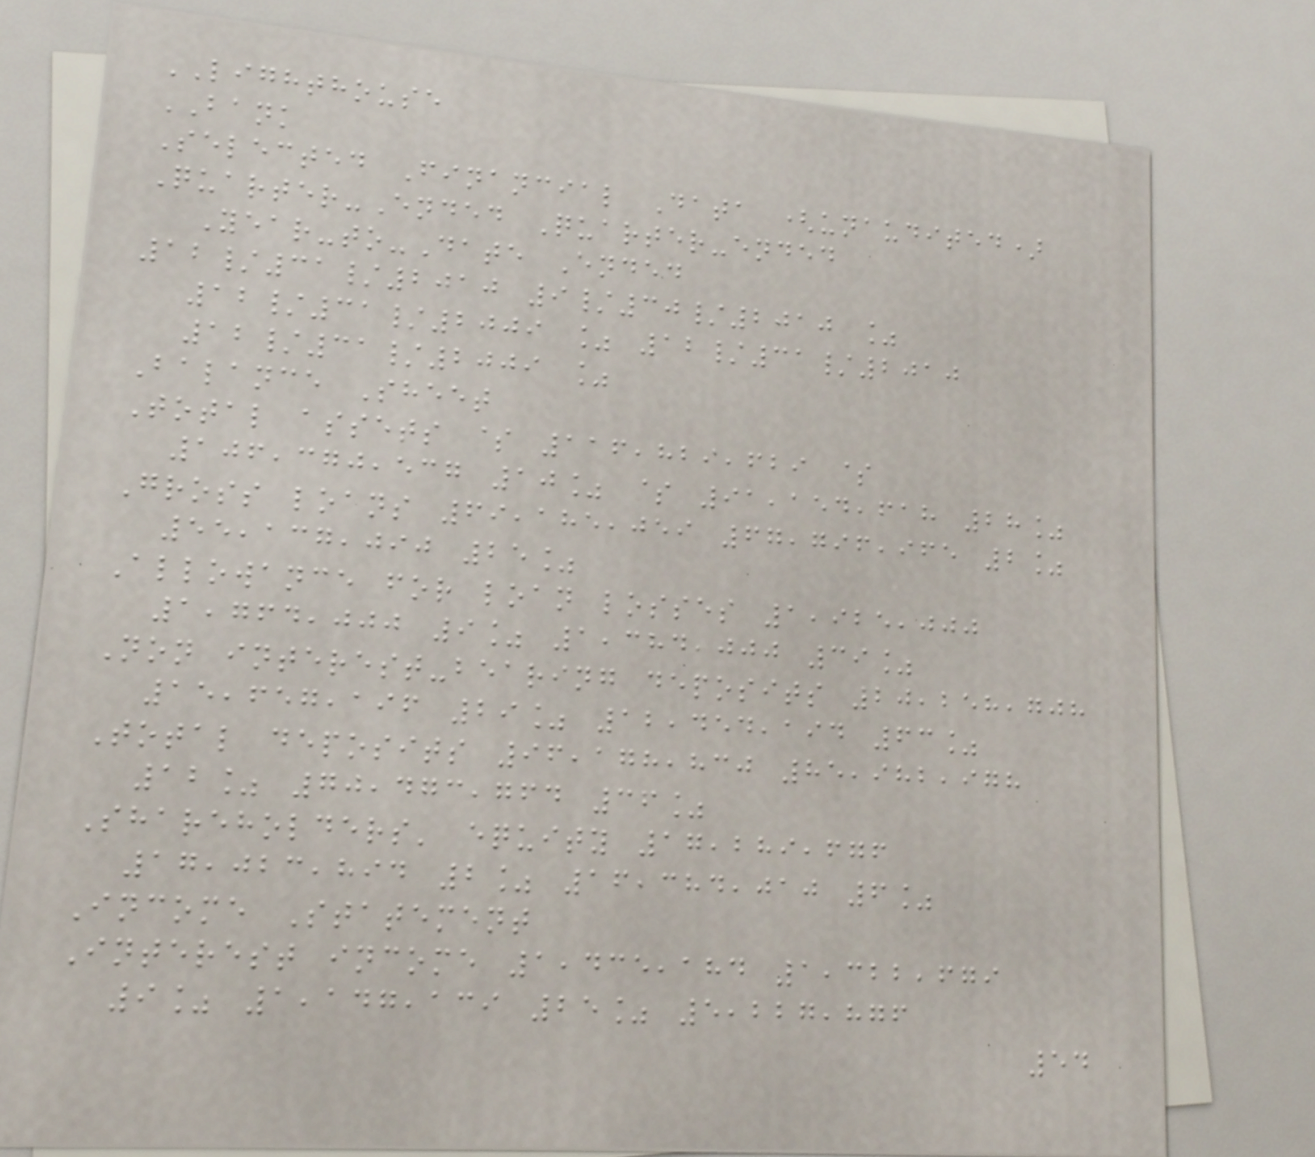LIGHTHOUSE
BANK
Selected Financial Data (unaudited)
Quarter-Ended Quarter-ended
Year-to-Date Ended
12/31/2010 9/30/2010 %
12/31/2009 % 12/31/2010
12/31/2009 %
Balance Sheet
Total assets $ 116,829,629 $
106,370,537 10% $ 91,154,618 28%
Gross loans 69,185,059 67,796,965 2%
55,137,090 25%
Allowance for loan losses 1,925,000
1,764,000 9% 1,384,000 39%
Non interest-bearing deposits 20,258,708
15,657,196 29% 12,454,194 63%
Total deposits 96,178,830 85,982,978
12% 70,473,764 36%
Shareholders' equity 17,289,676
17,023,894 2% 16,384,010 6%
Income Statement
Interest income 1,435,184 1,322,679
9% 1,147,139 25% 5,227,876
54
